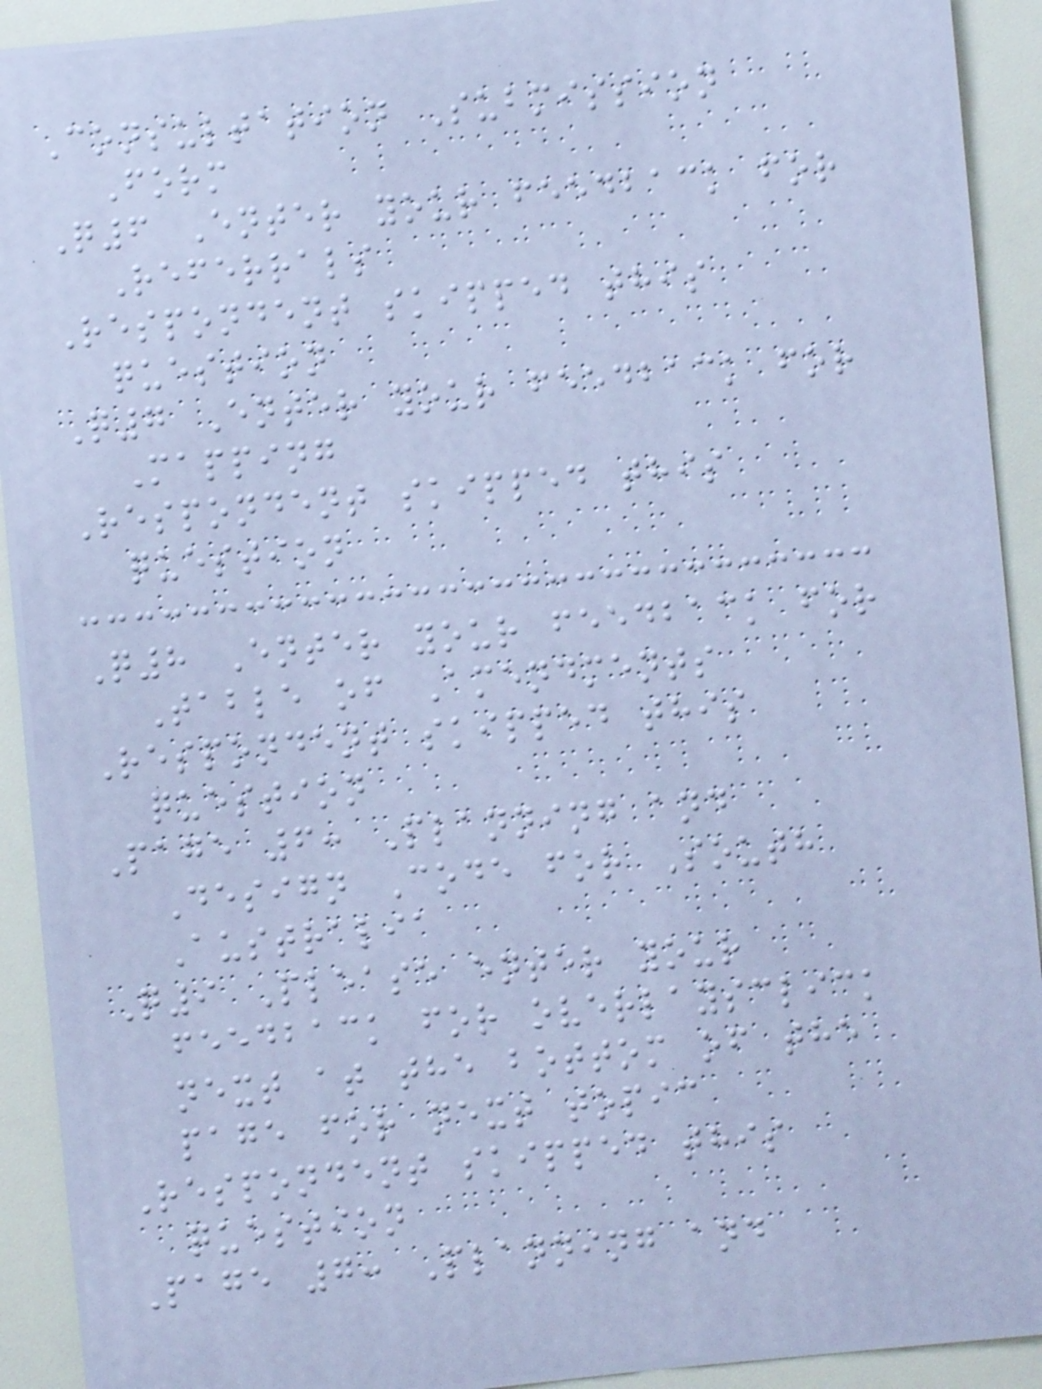Consultation Submission
Form
Q6 Enter your feedback for
Referrals
Respondent skipped this
question
Q7 Enter your feedback for
Mapping
Respondent skipped this
question
Q8 Enter your feedback for
Table of Amendments
Respondent skipped this
question
Page 6: Planning and
Design Code for South
Australia
Q9 Please enter your
feedback for overlaysclick
next at the bottom of the
page for next topic
Respondent skipped this
question
Page 7: Planning and
